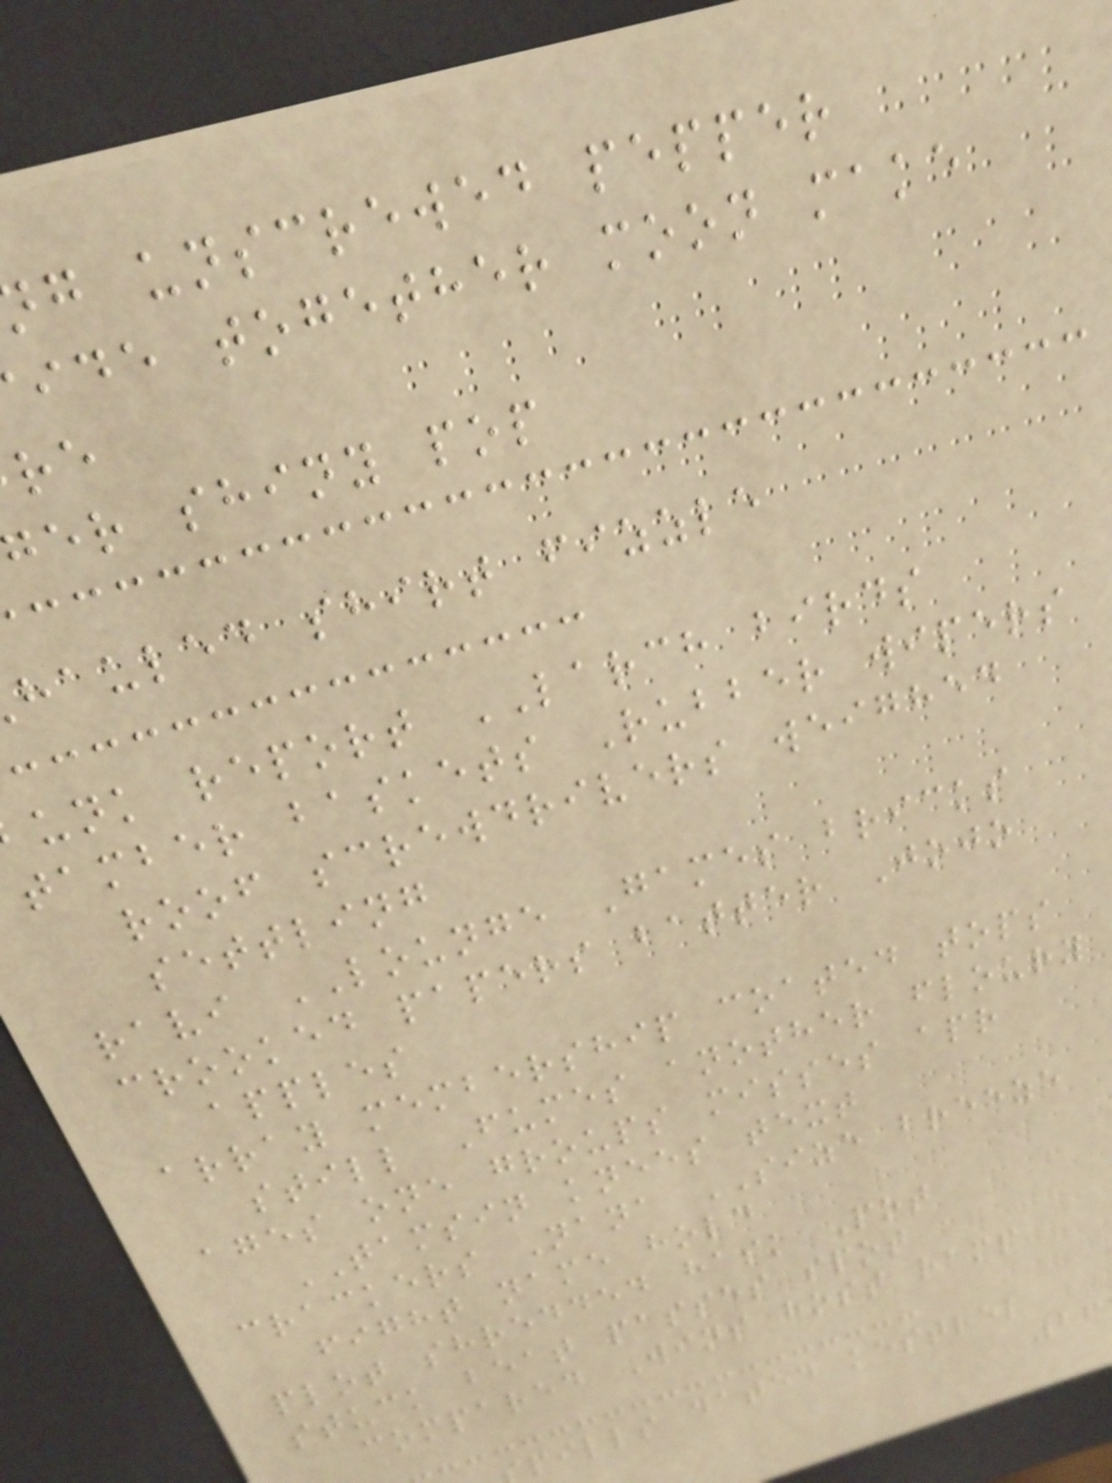g unscrewed pepper
ide together moon make
er shiny pop
hauled shirt fizzle
unk report LARCH birds
tamber baskets Rubber wipers
roof screwdrivers weighed
settling
ravi LOUNGE Games bricks
crooked papers batter Jojo
apples
array membership coated tops
still Fumes another floury
ages one groups misses apr
TAMSIN knees text
crackers Nana SIZE breeze
fight name hold
plot shredded hask Pot
stuck beat passes spot
compared Wins host ramp
pills dated kestrel
